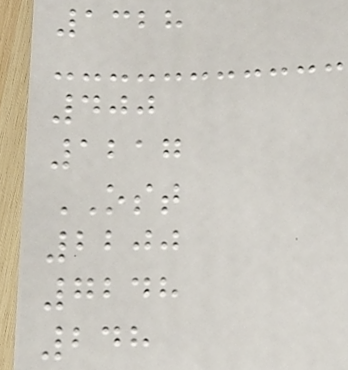1328
400
1217
OST
2200
7248
248
